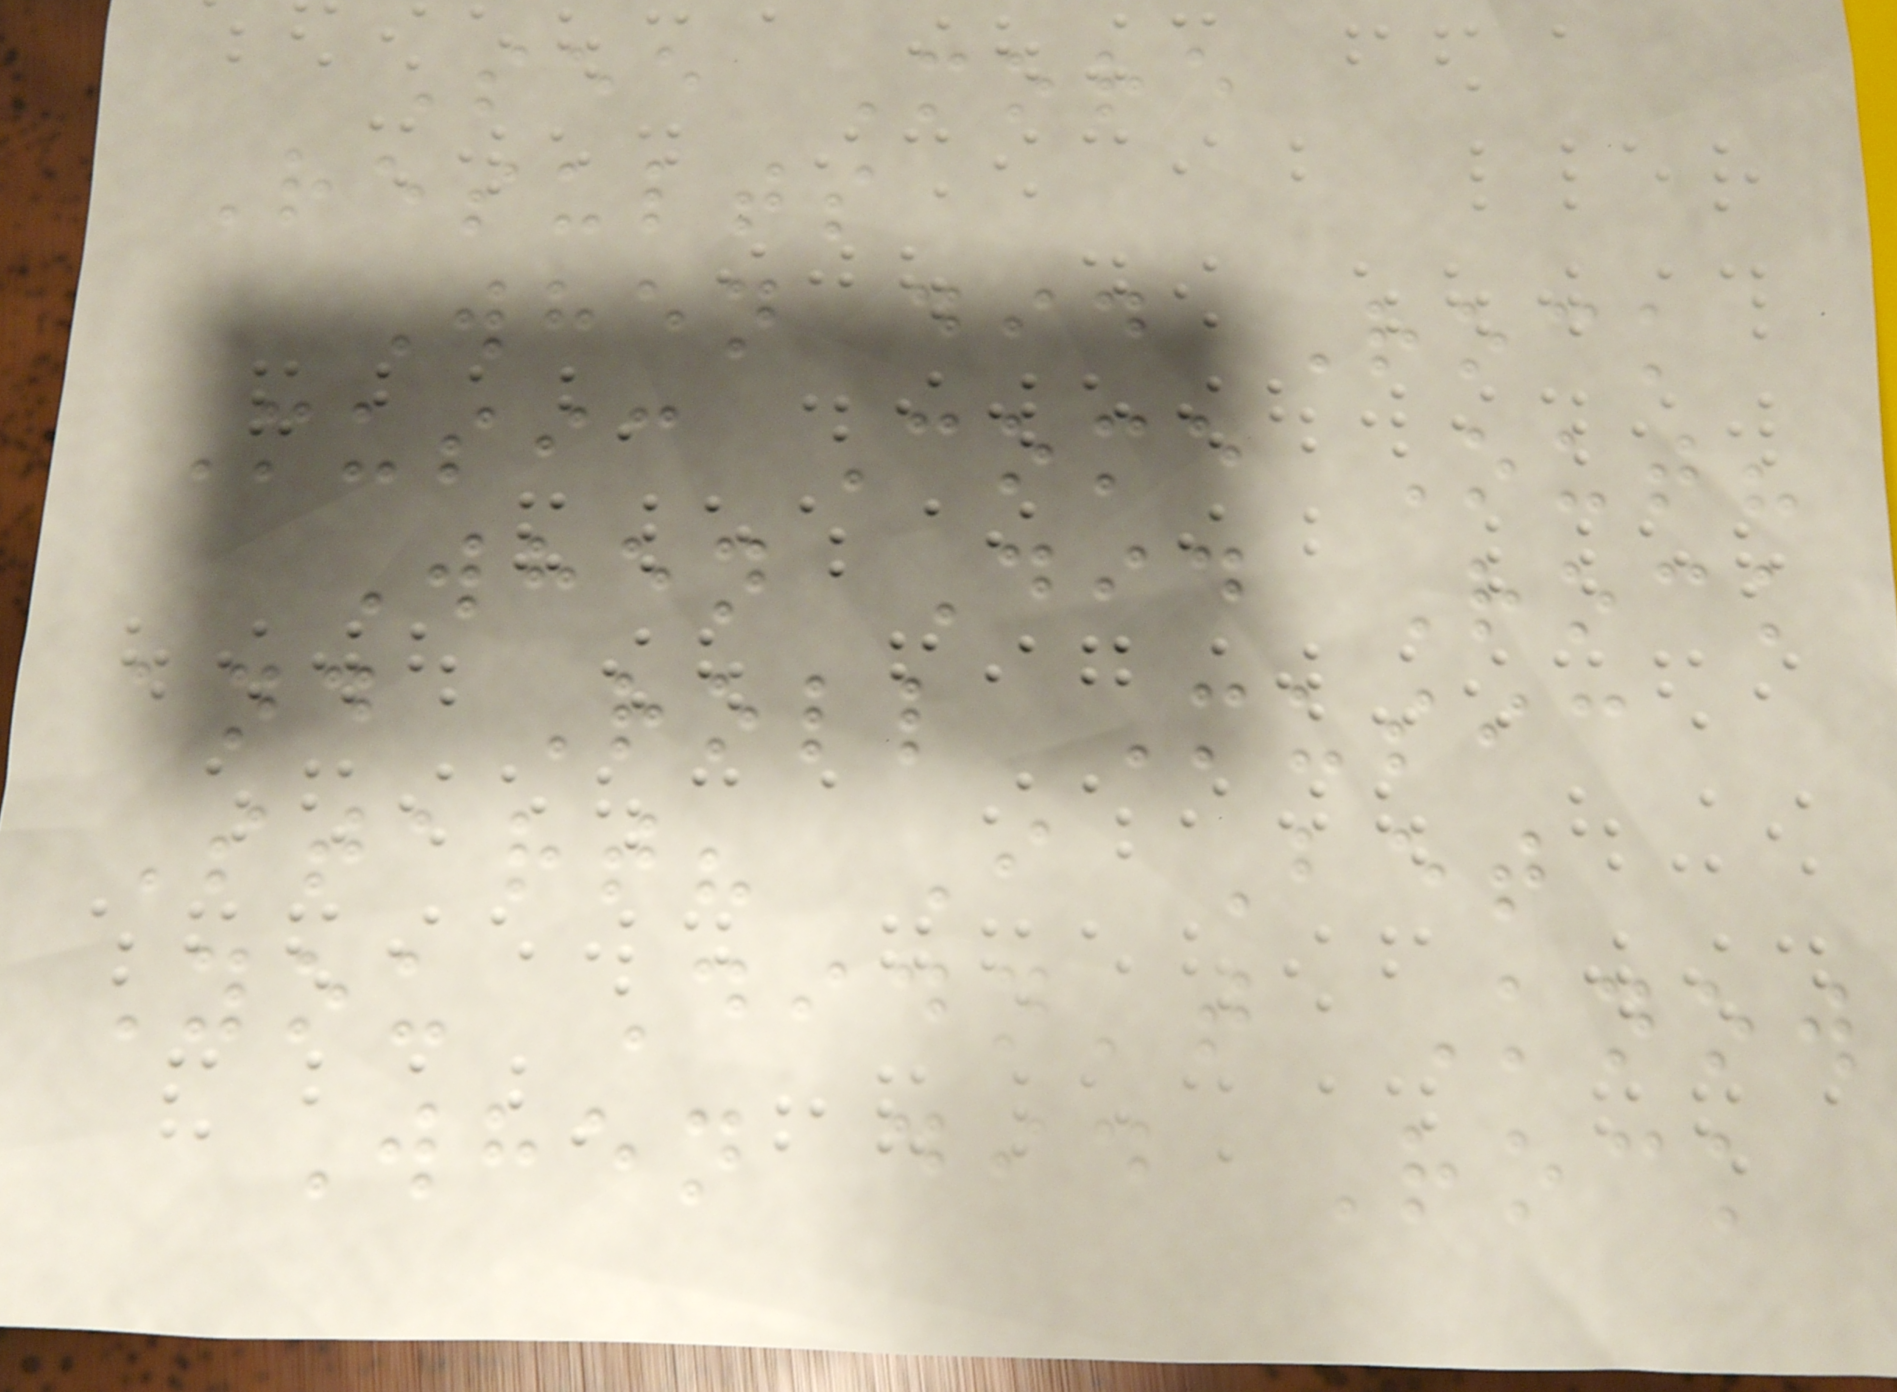See More
Results
When did Rock
Music Come Out?
When Did Rock
and Roll Music
Start? I Bet
You Didn't Know
When did Rock
